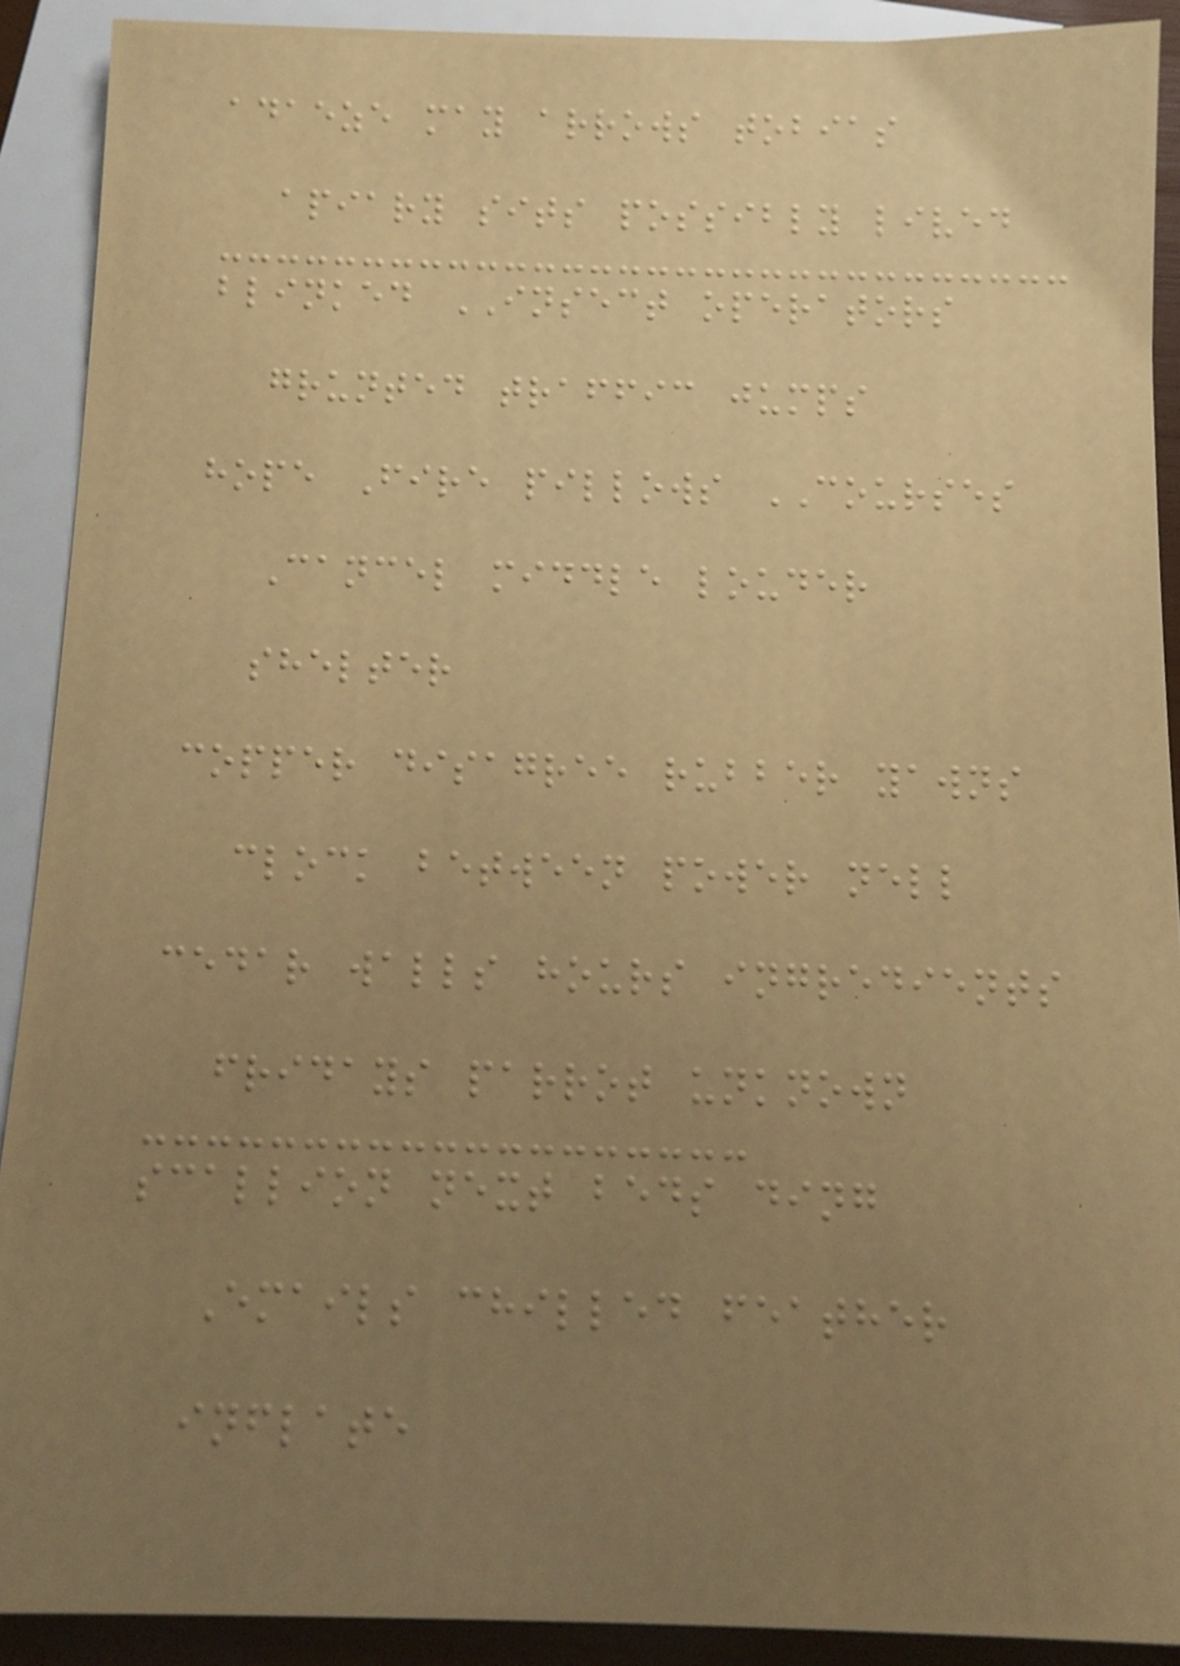adaeze may arrows tobias
apiary sits possibly lived
blinked INSECT operators
grunted traffic jumps
hope Fire pillows COURSES
Cancel middle louder
shelter
copper disagree rubber yawns
clock between power nell
cedar walls hours ingredients
fridays parrot unknown
scallion next beds ding
Emails chilled feather
inflate
